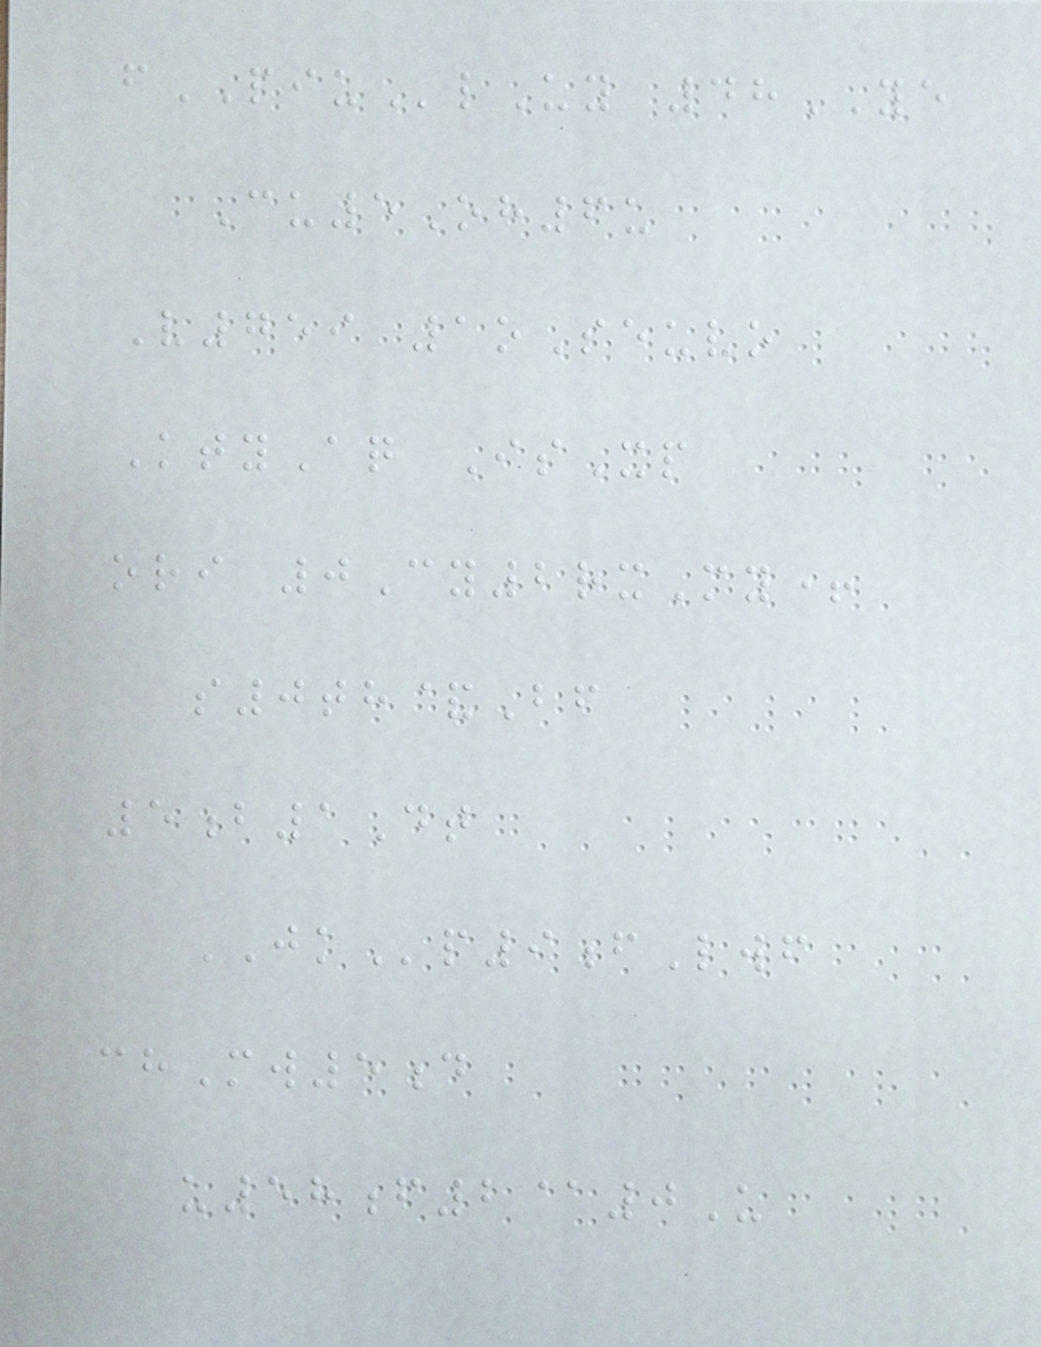fPIUlUy 48YE
Cu5Oh6u
V759 1oSeuvo
KtyAq IsXp
ori 0Cy2rxMy+
s0th&Bf
5b1Dt
JKp9fLwf
chMw5d
u58f2@0U
